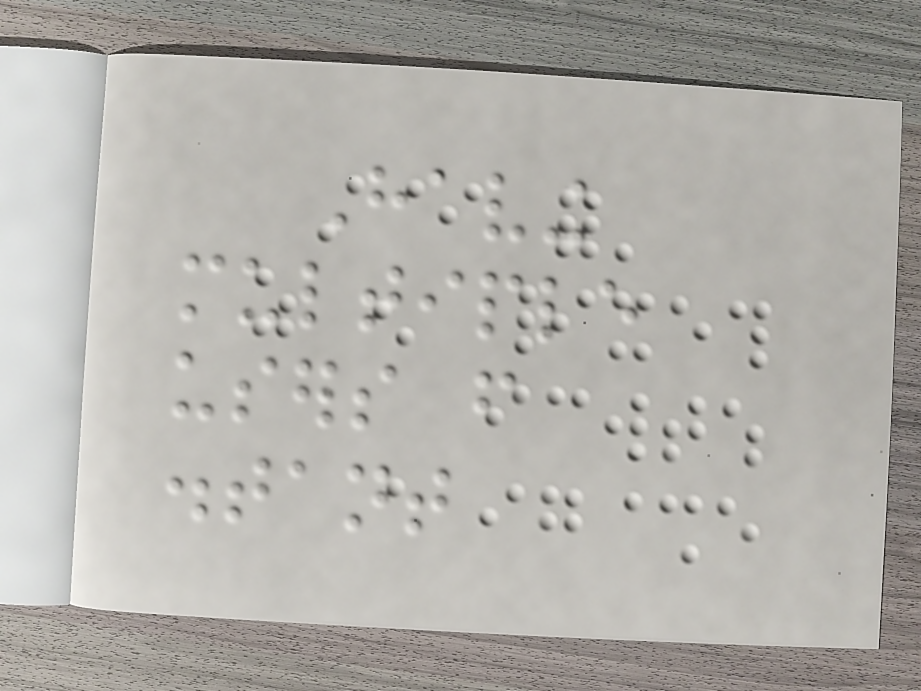Having
multiple
users from
distant
